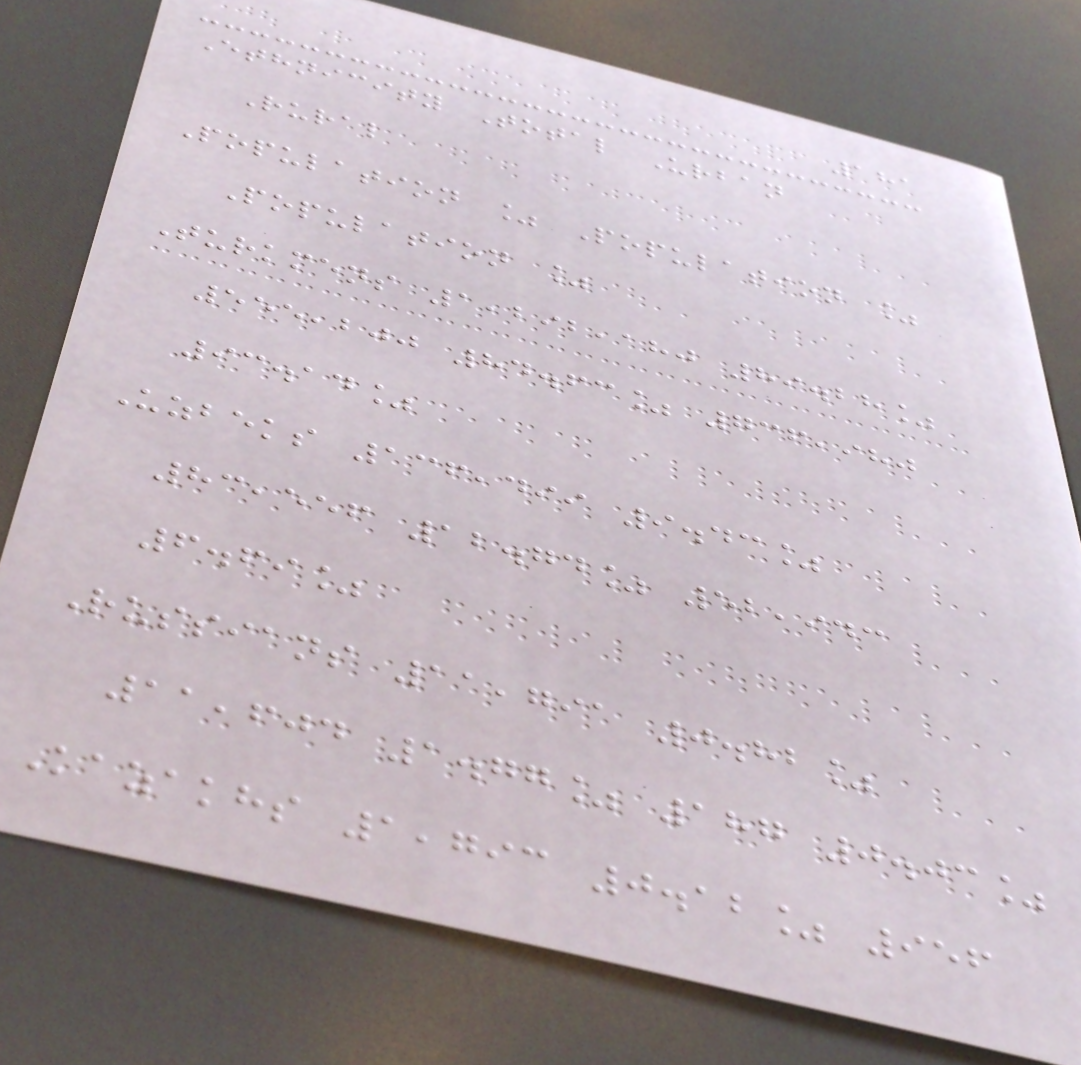181
Ethnicity Total Urban
Rural
Population % Population %
Population %
Turkmens 1,292,180 89.28%
555,200 84.63% 736,980
93.14%
Uzbeks 136,499 9.43%
83,556 12.74% 52,943
6.69%
Russians 11,791 0.82%
11,604 1.77% 187 0.03%
Kazakhs 1,793 0.12% 956
